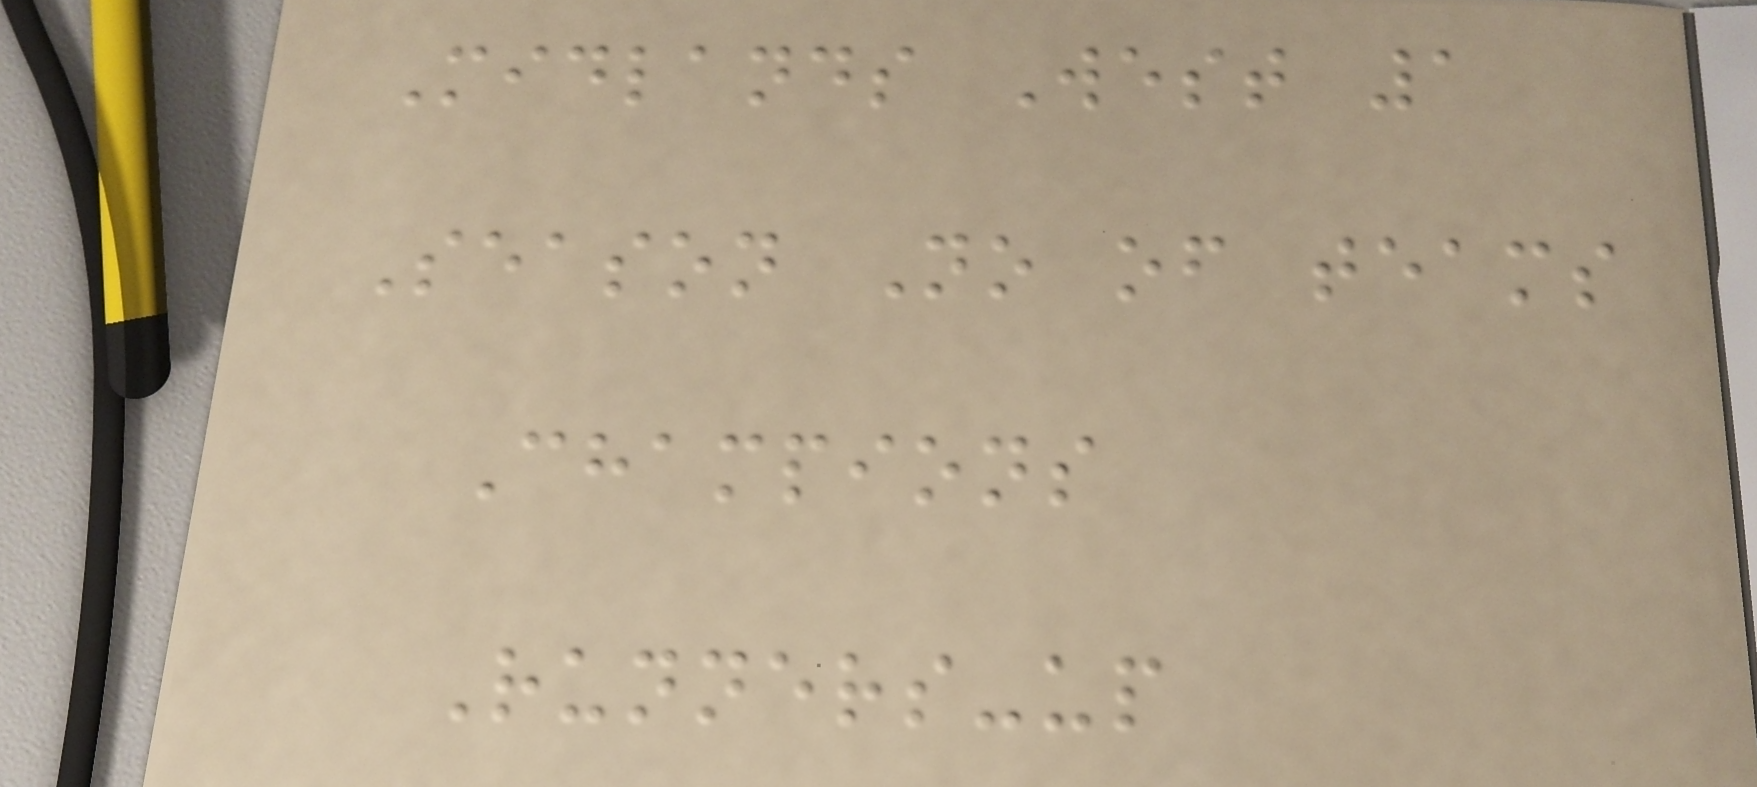Midlands West 1
Season No of teams
Champions
Runners-up
